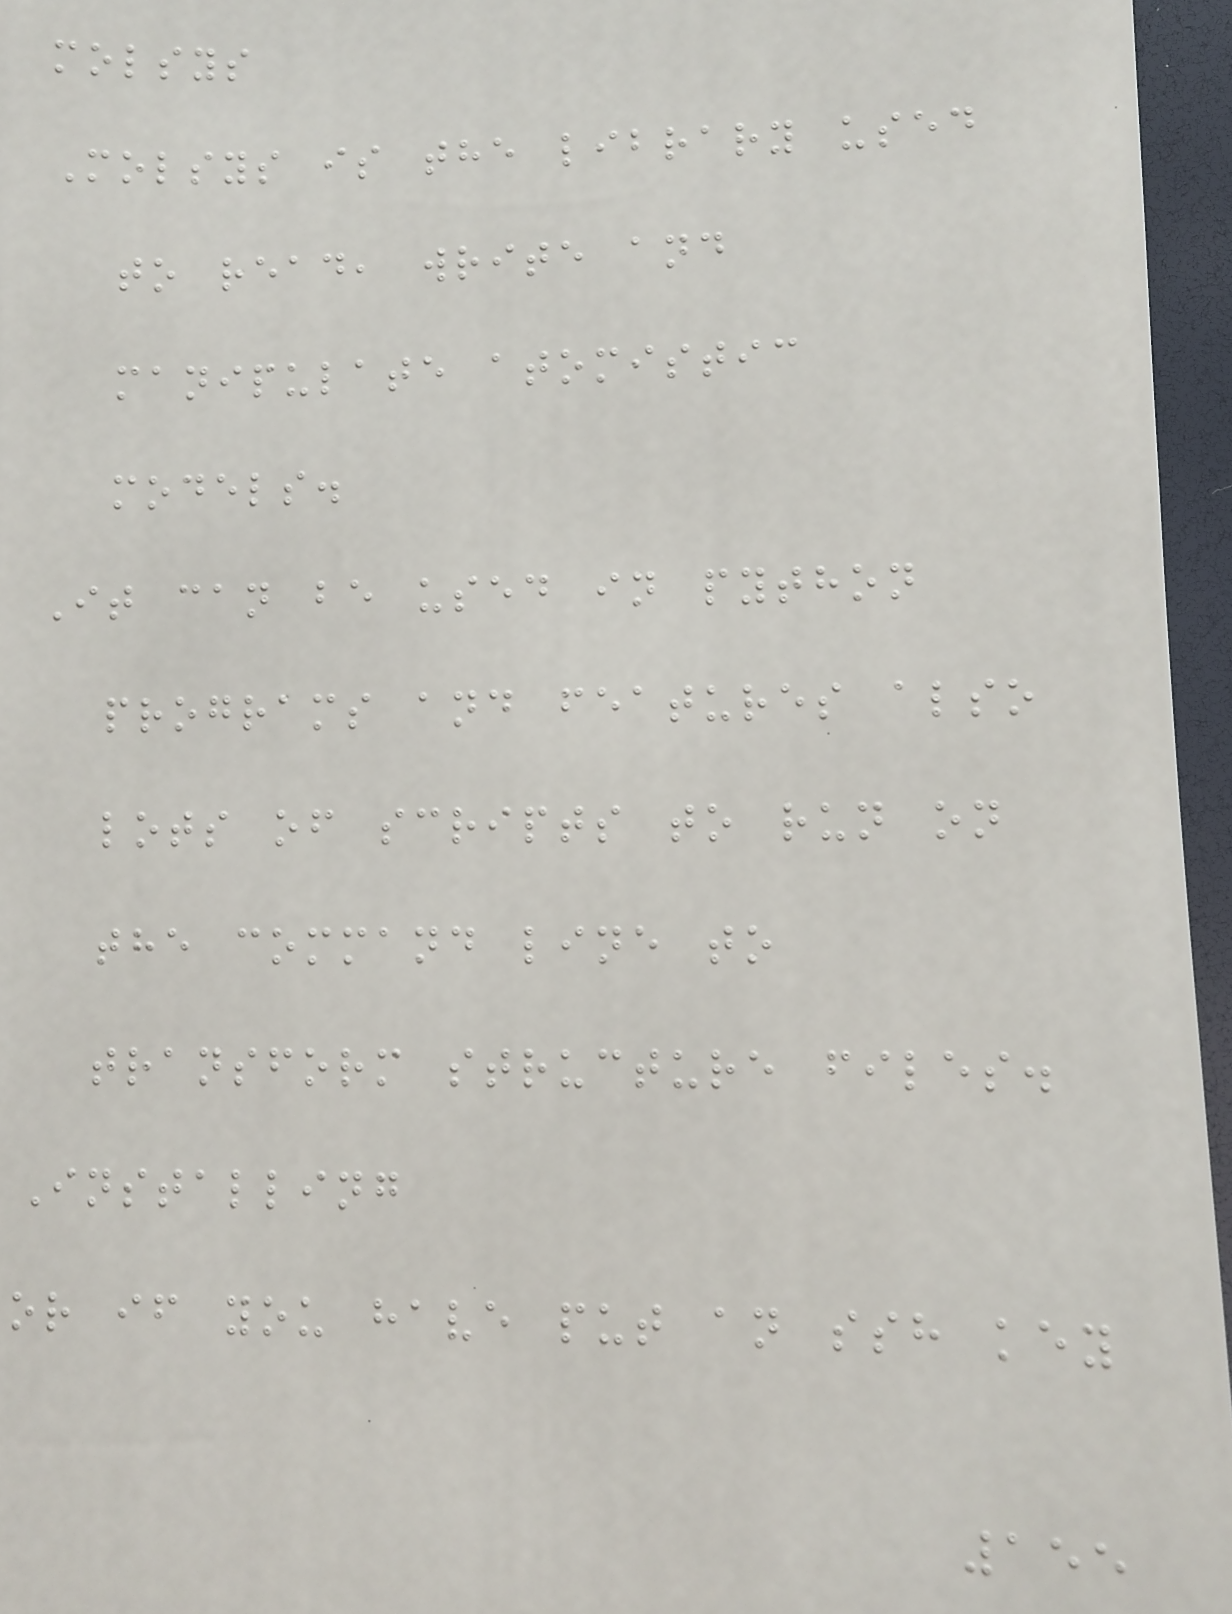molsys
Molsys is the library used
to read, write and
manipulate atomistic
models.
It can be used in python
programs and features also
lots of scripts to run on
the command line to
transform structure files.
Installing
or if you have put an ssh key
155
